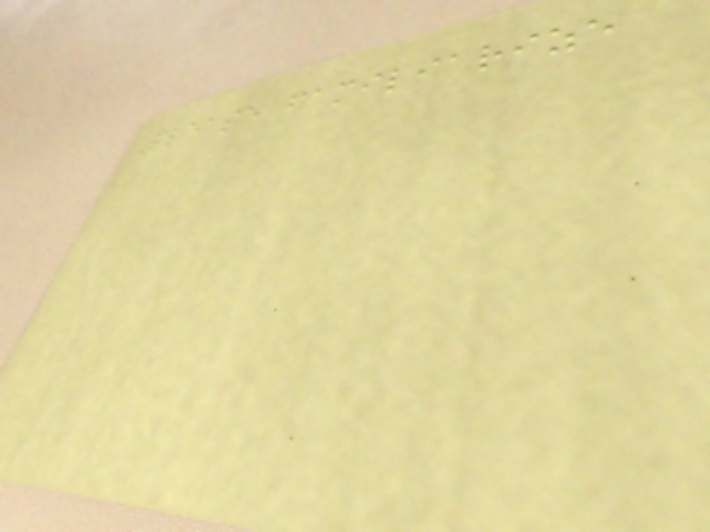Please familiarize
